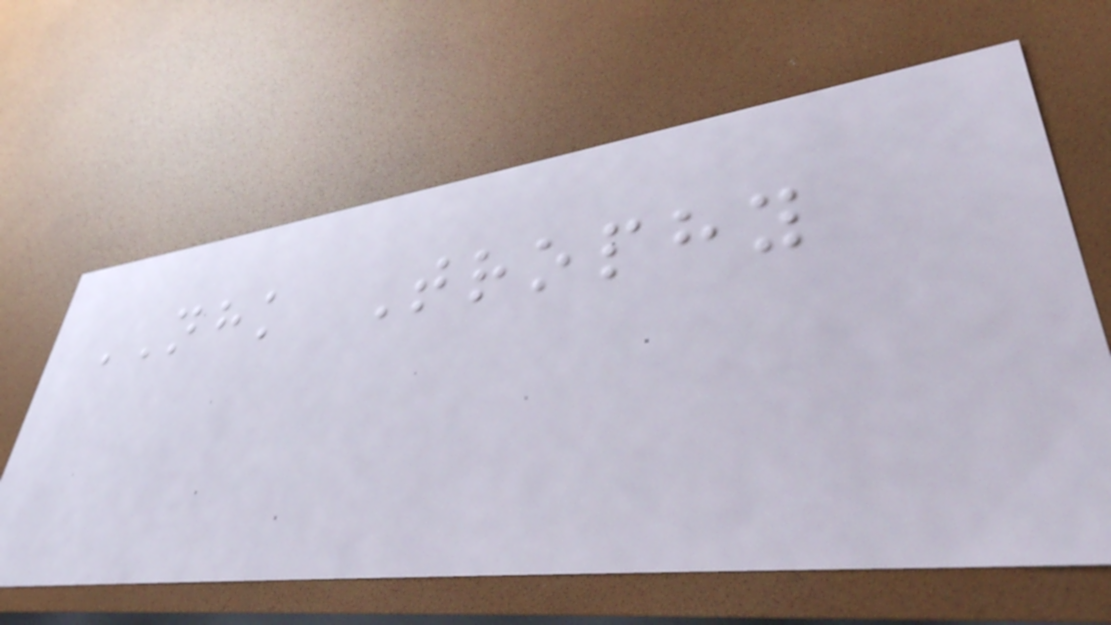NHK Trophy
